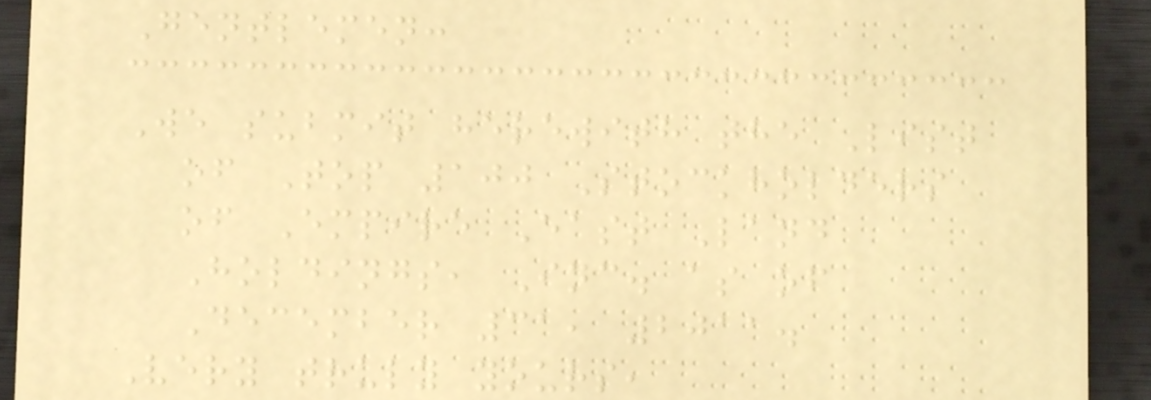Gentlemen:
We submit herewith the List
of Top 100 Stockholders
of Empire East Land
Holdings, Inc. as of
December 31, 2011.
Very truly yours,
